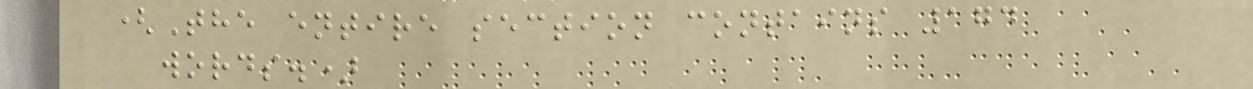(The entire section contains 174
words.)
